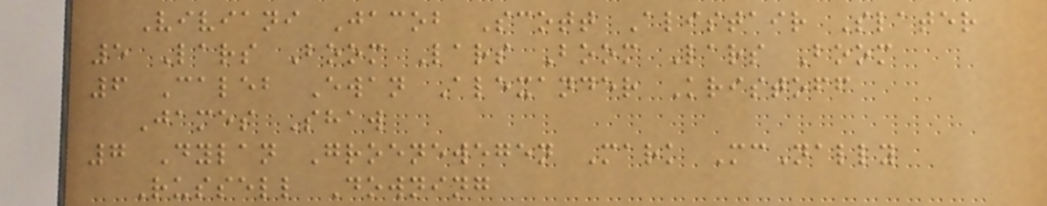Viviani Jacob Scott Alistair Slater
5 Lars Boom Lars Boom Lars Boom
6 Caleb Ewan Alexander Kristoff
James Shaw
7 Dylan Groenewegen Mark McNally
Russell Downing
